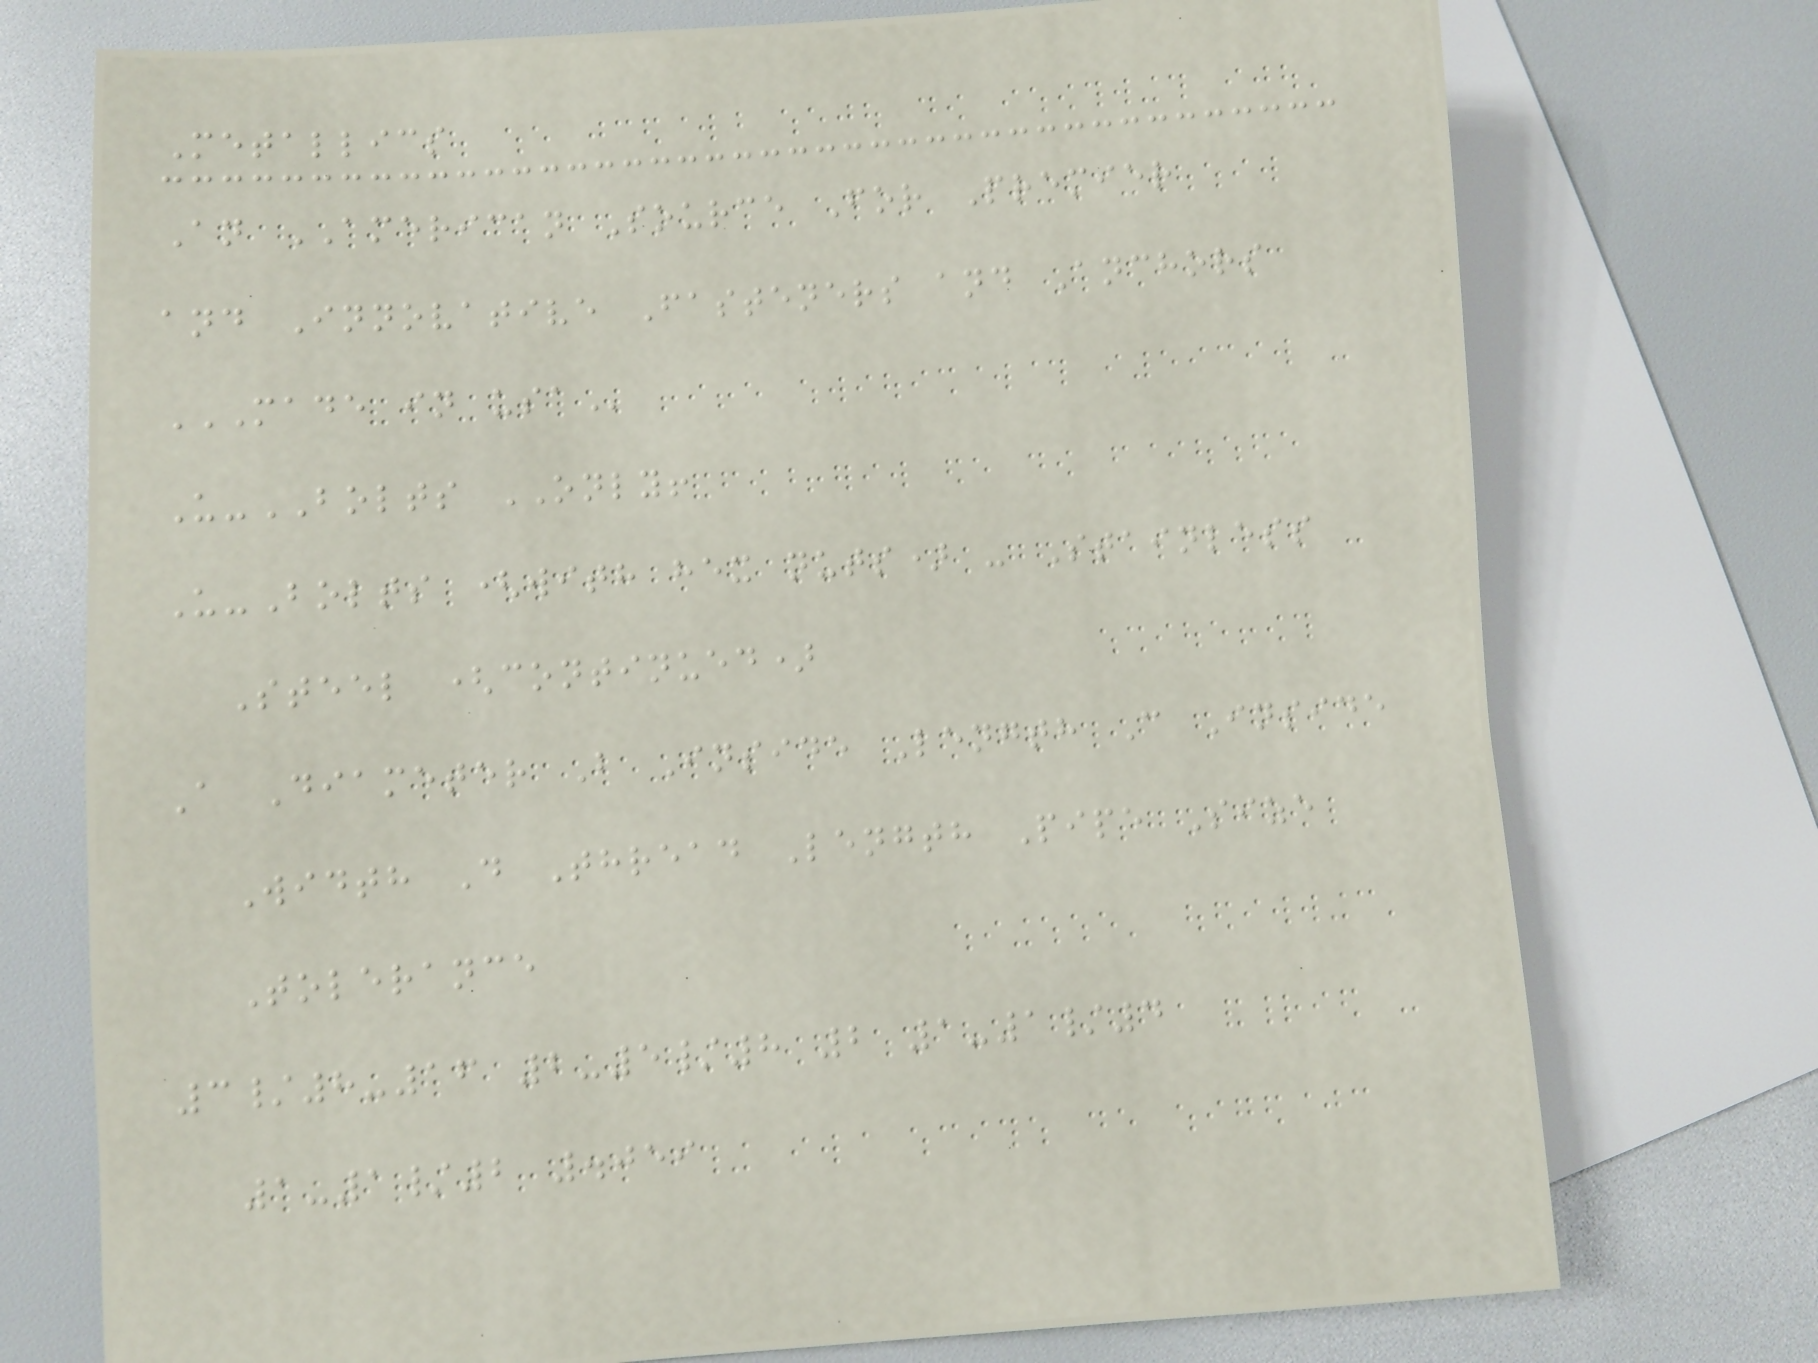Metallics
An AMERICAN Source For Premier
and Innovative Fasteners and Anchors
MADE IN USA
U-BOLTS ONLY!
U-Bolts (with hex nuts) - Stainless
Steel (continued)
A Diameter B Inside Length C Inside
Width D Thread Length Pipe Size
Tolerance
3/8-16 2-5/8 2 1-1/4
1-1/2 .059
